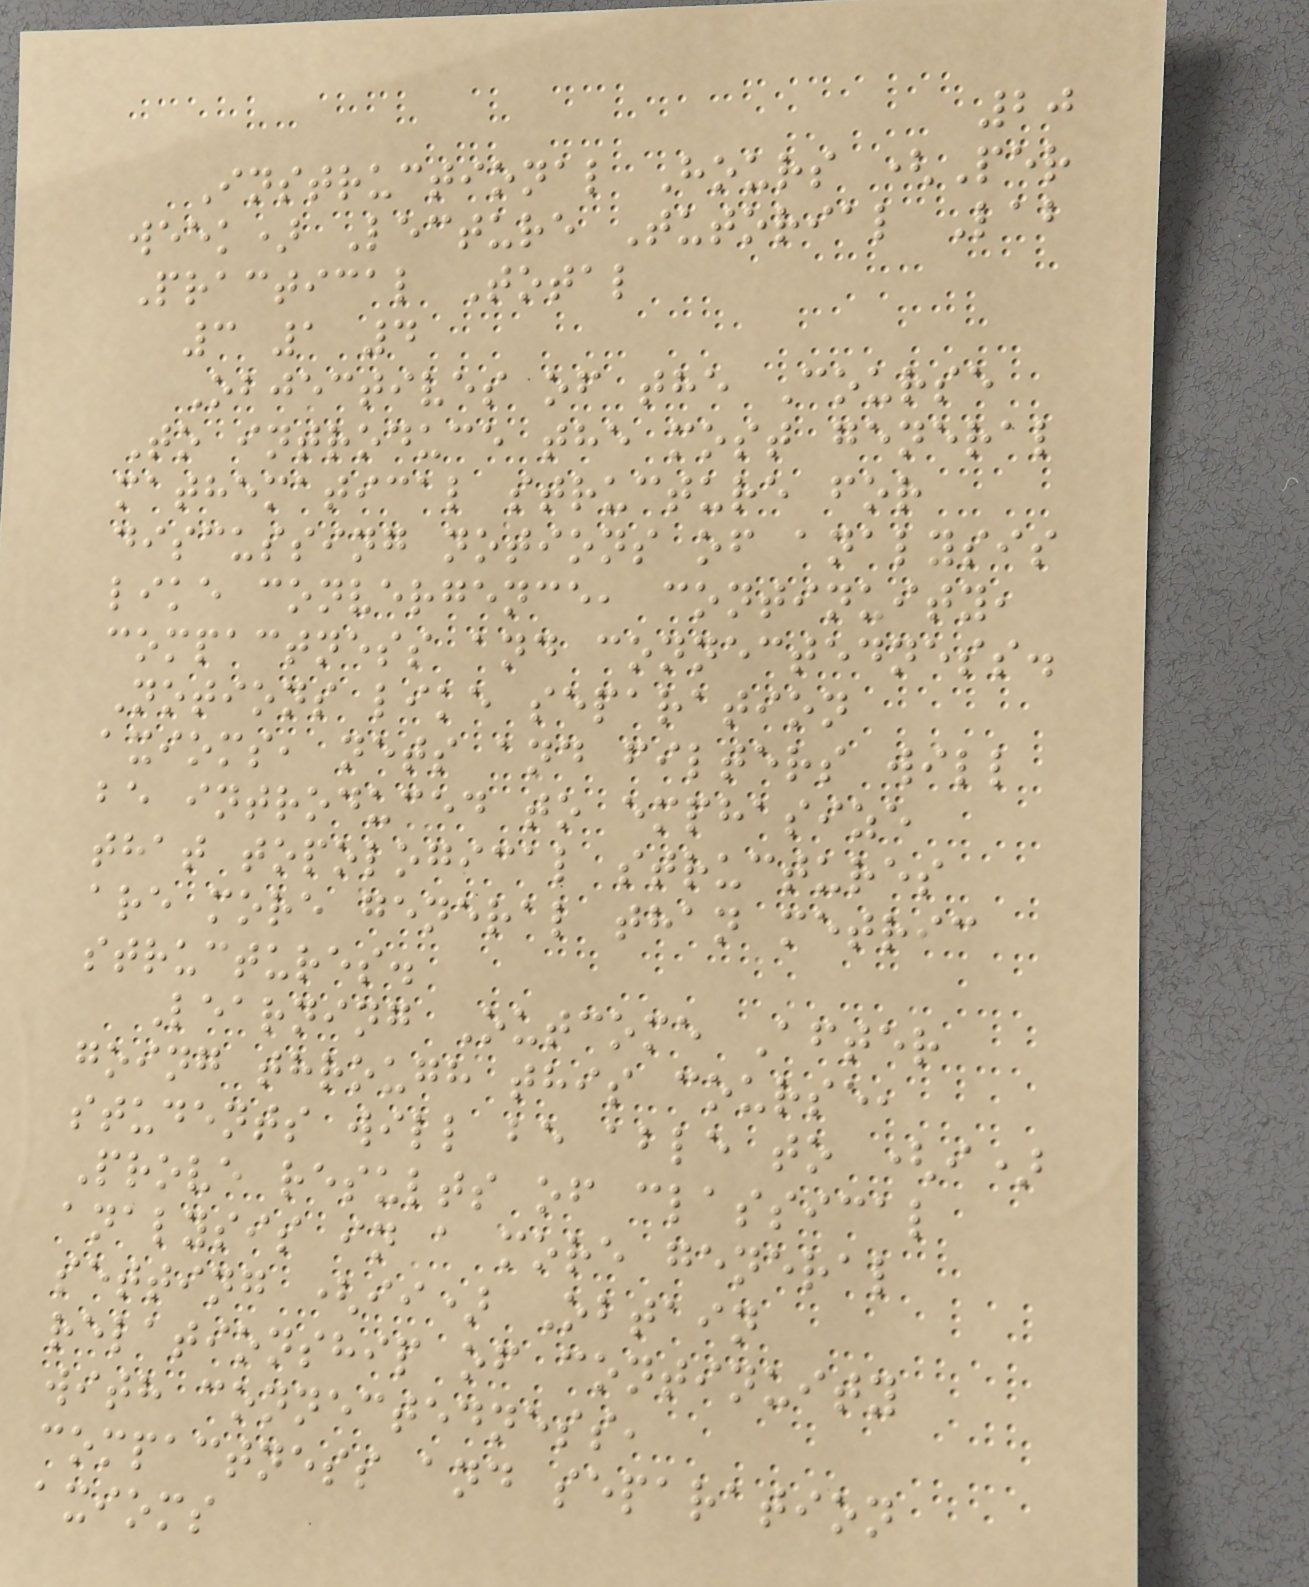20
Instructional Hours (Per
week) Lecture Tutorial Lab
Practical Total
3 1 4
Objectives of the Course
To introduce the most general
mathematical structure for
discussing notions of analysis
like convergence, continuity,
compactness and connectedness.
Notions like separation
axioms, nets and filters will
be introduced to emphasize
that topological structures
are more general than metric
structures.
Learning Outcome After
going through this course,
students will be able to (i)
Prove results of classical
analysis in a more general
setting (ii) Obtain
relationship of continuity
with connectedness,
compactness and separation
axioms
